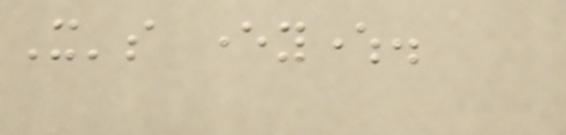It's everywhere.
